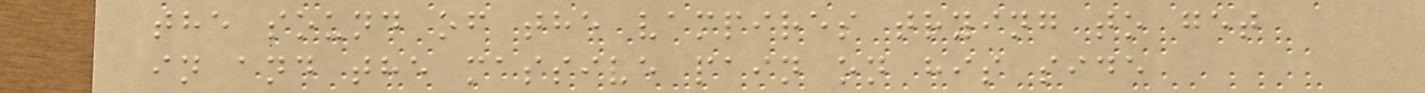the sound of the vampires trying to get
in and the massive pain on his side
